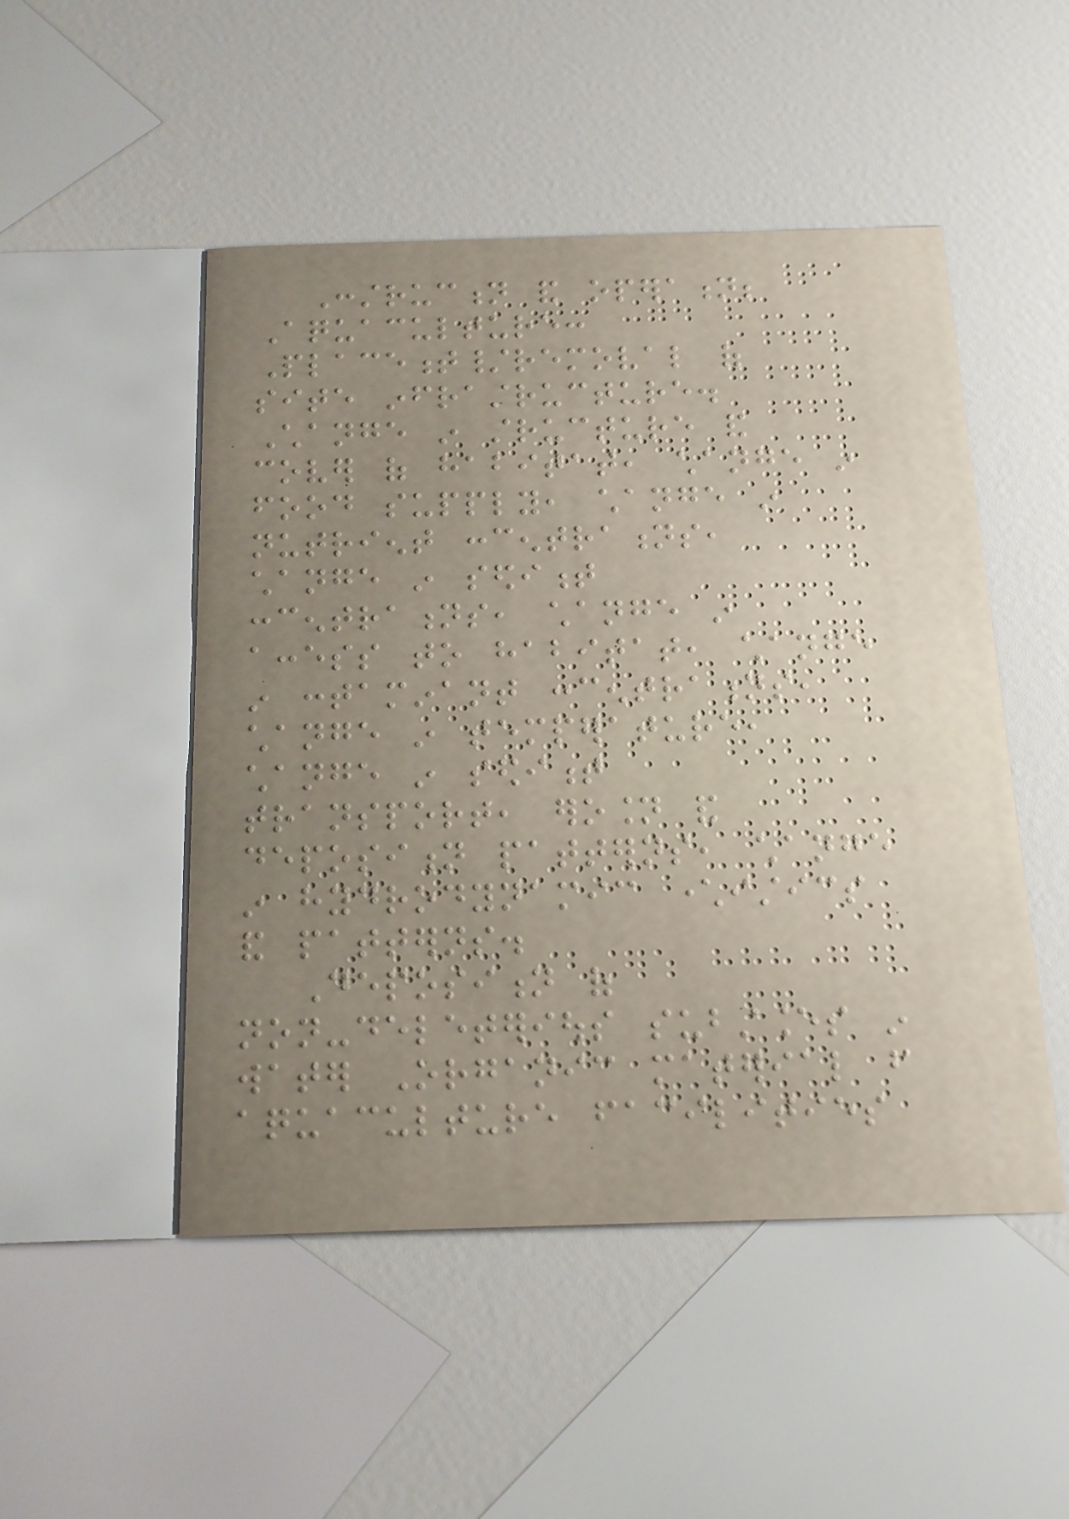Construction and operation;
Aquaculture:
Placement/removal of
site infrastructure.
Change in structure and
cover of habitat, change in
food supply, change in
nutrient concentrations,
change in sediment
concentrations, change in
access to habitat, change
in contaminant concentrations,
change in temperature,
change in sediment
transport, erosion and
deposition patterns, change
in hydrodynamic characteristics
and patterns.
Deposition of
non-deleterious substances in
water Organic material from
aquaculture facilities
